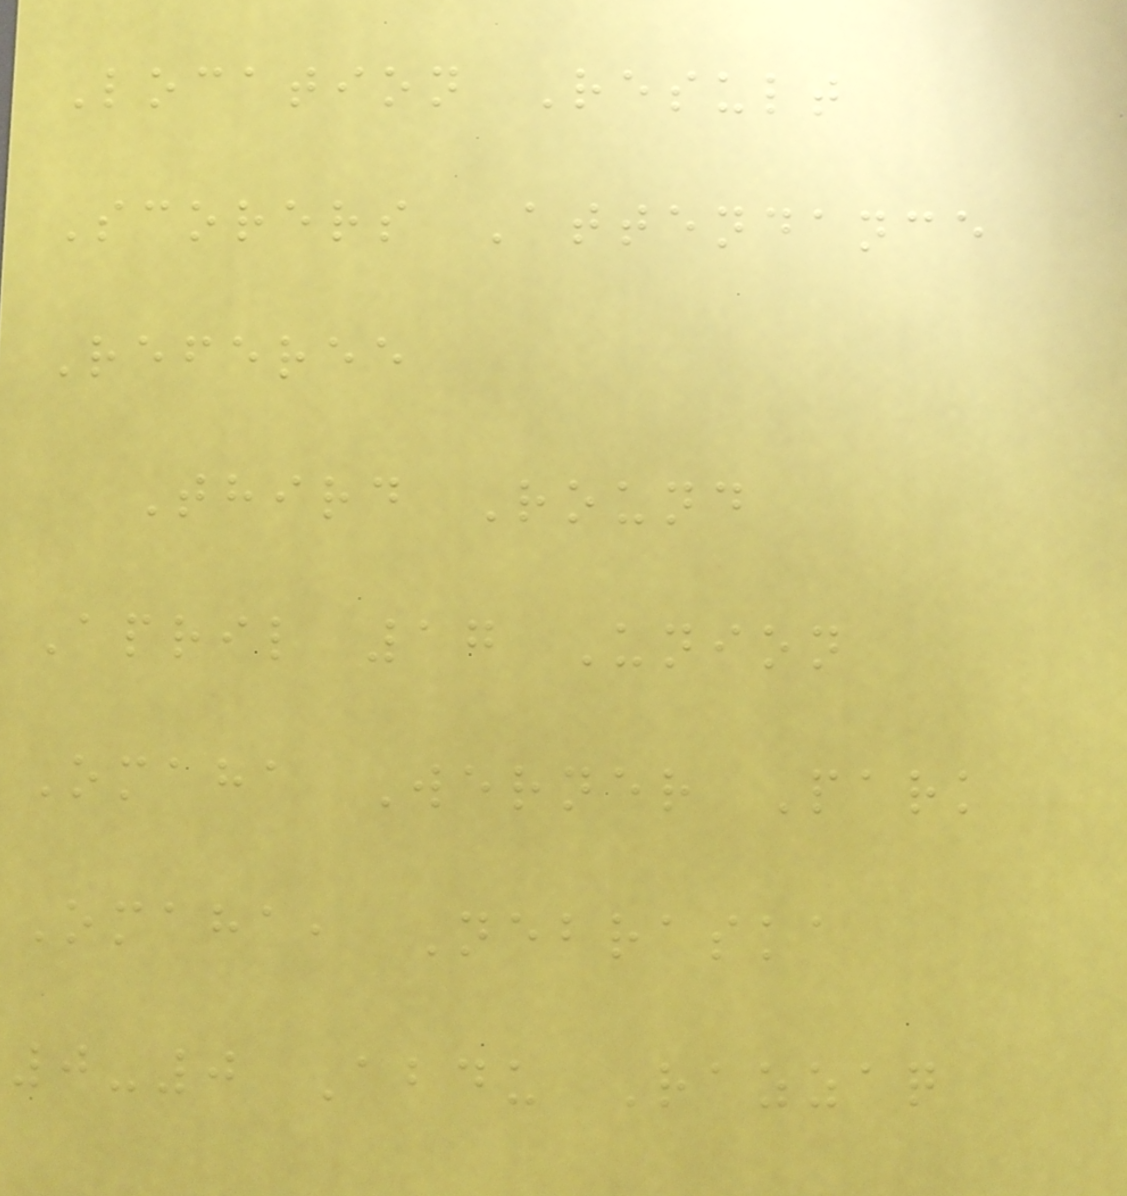Location Result
Scorers Attendance
Referee
Third Round
April 17 Union
Omaha Werner Park
Omaha, Nebraska
0-0 Abdu Razzaq
